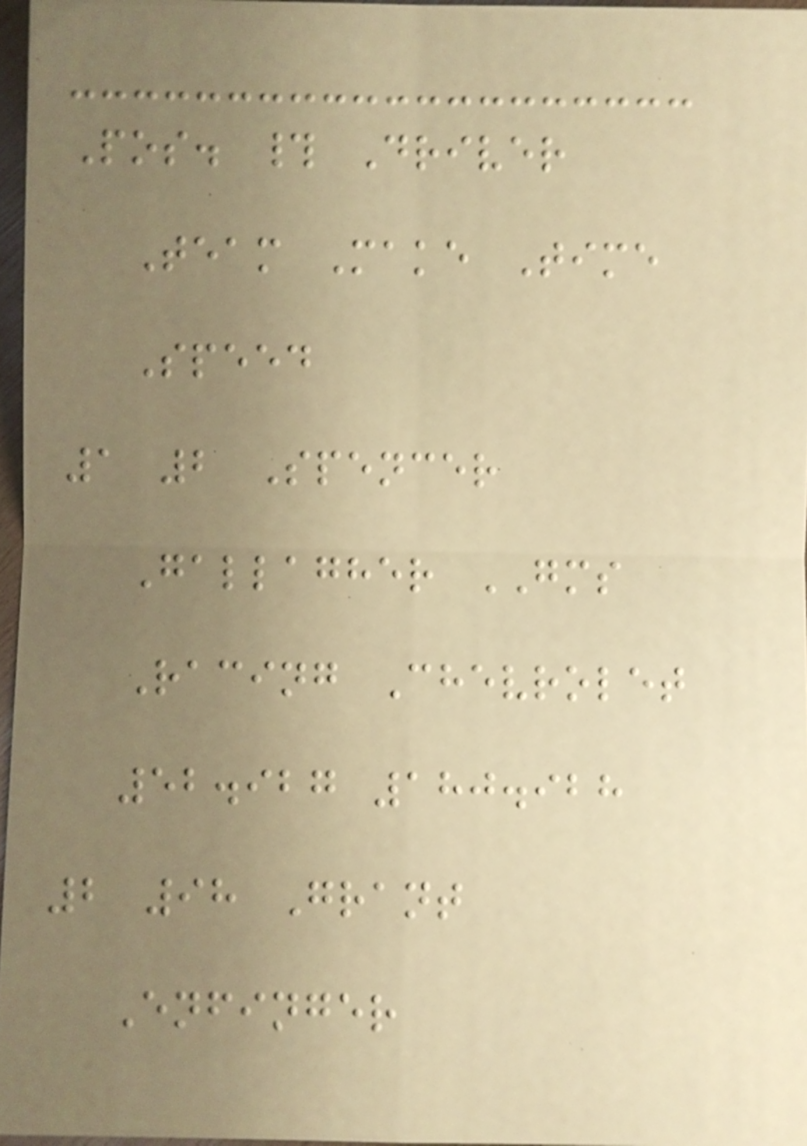Pos. # Driver
Team Make Time
Speed
1 2 Spencer
Gallagher GMS
Racing Chevrolet
52.927 180.928
2 98 Grant
Enfinger
